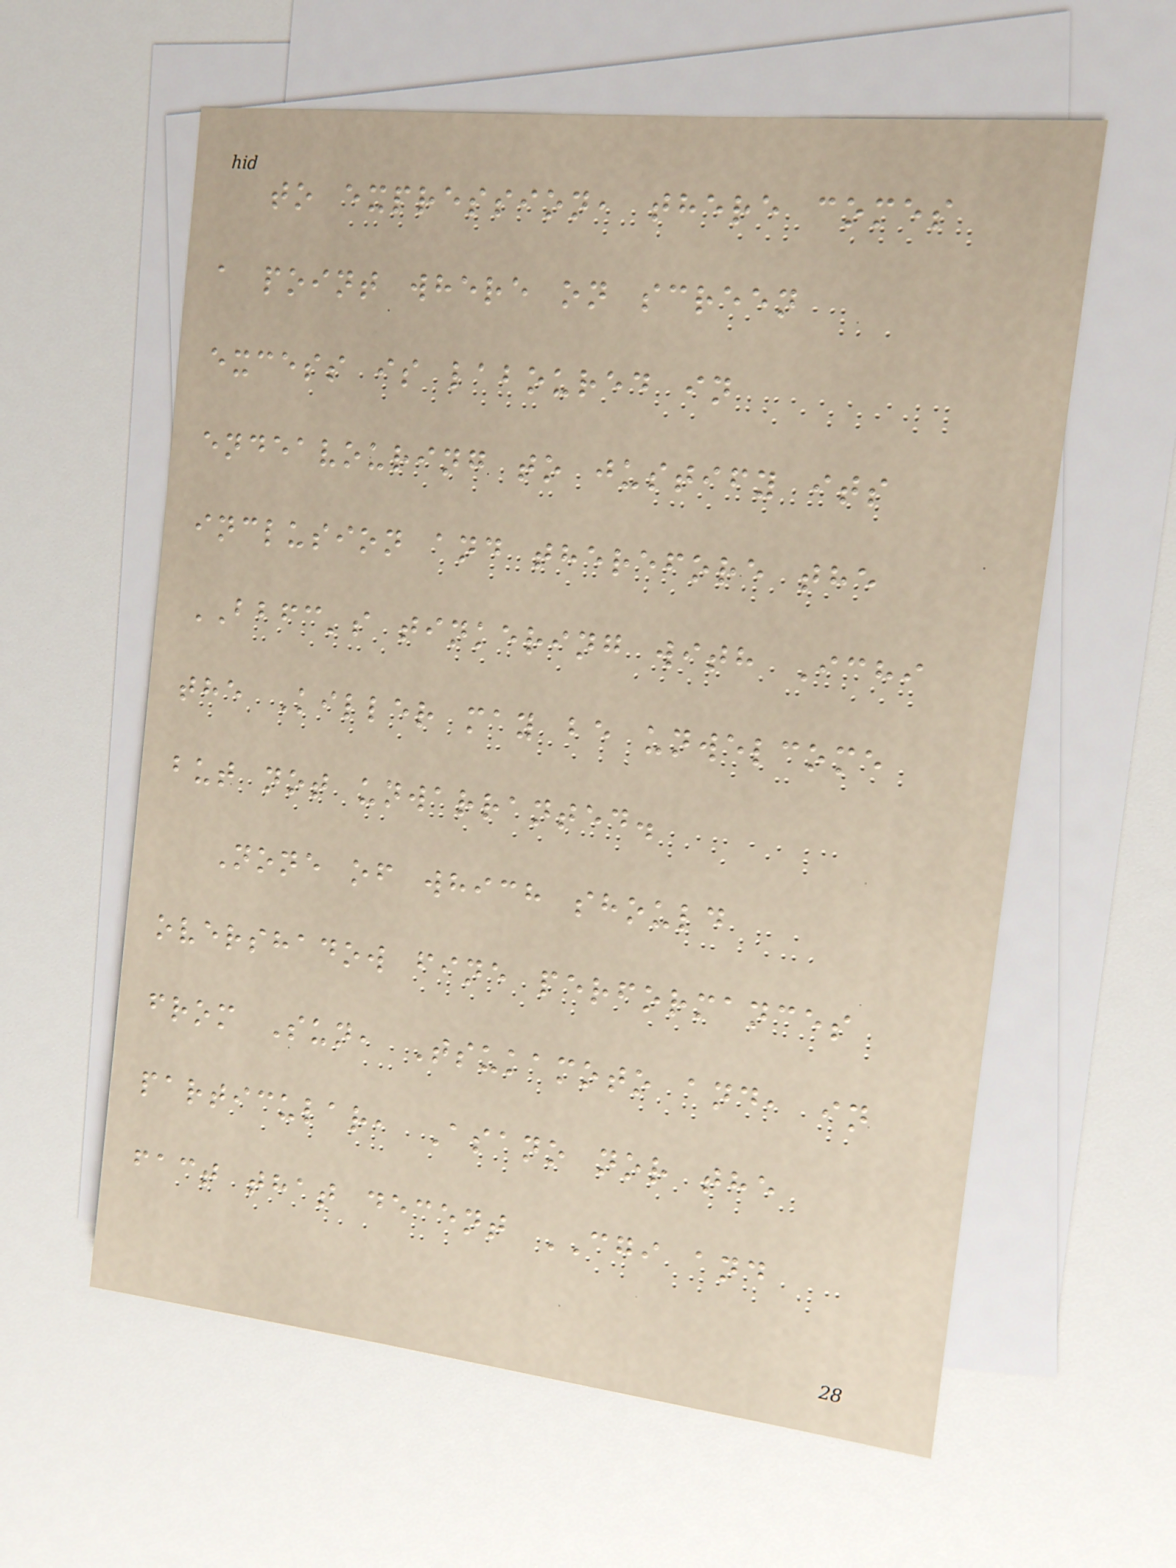to expression, there comes
a point where on screen
excess is laboured in
endeavouring to justify its
inclusion and therefore the
BBFC's tinkering with Ichi
the Killer may be unwelcome
but not unwarranted.
None of which should
overshadow fine performances
from Sun, Tsukamoto and, in
particular, Asano nor the
fact that decent CGI and
